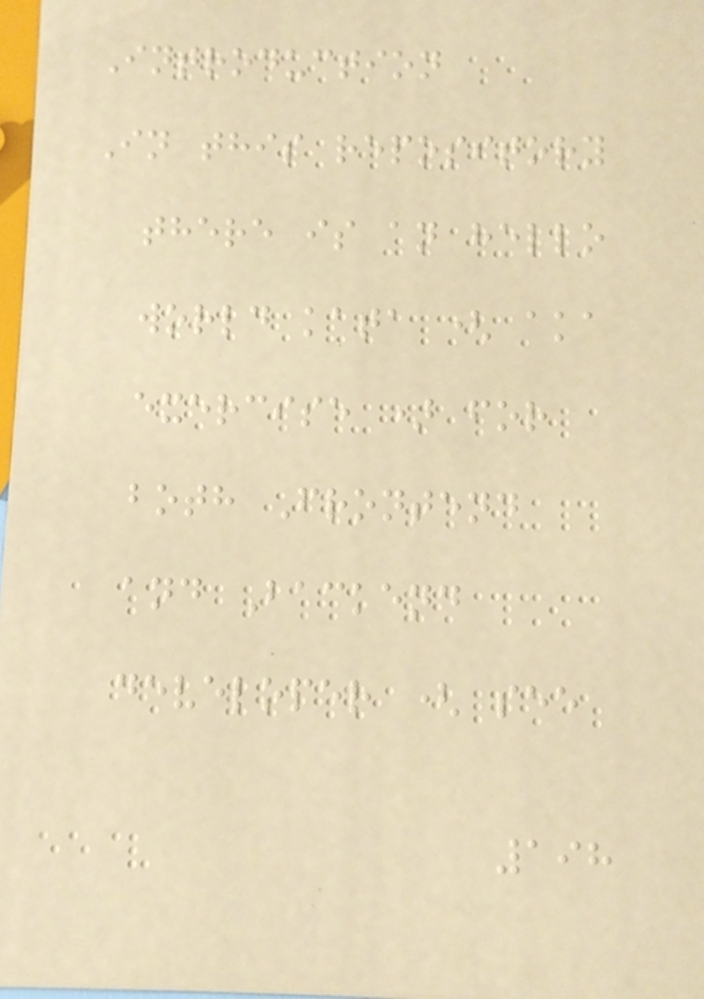Introduction
In this repository
there is an hello
world kata ( aka
exercise ) for
both Frontend
and Backend
developer ( see
198
